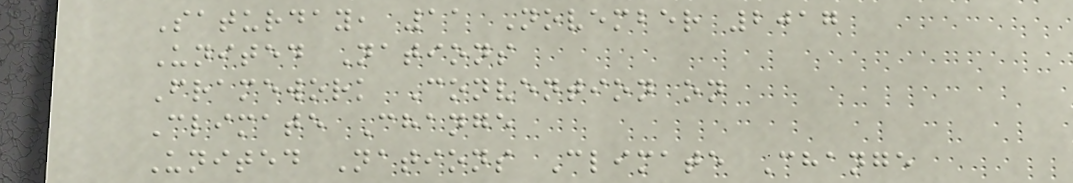Saturday, 11 November 2017
United Nations
Framework Convention on
Climate Change
United Nations Climate Change
